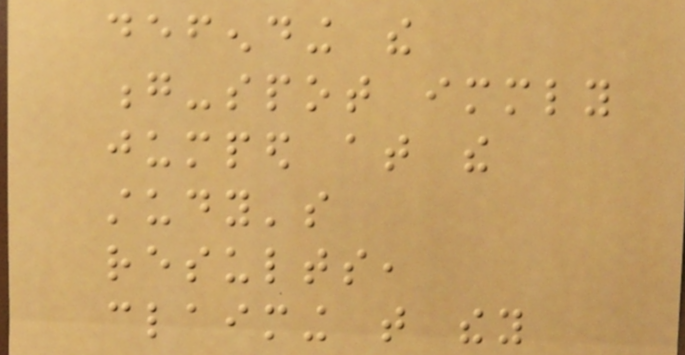defending the
g-spot immediately
jumped at the
study's
results,
claiming that they
